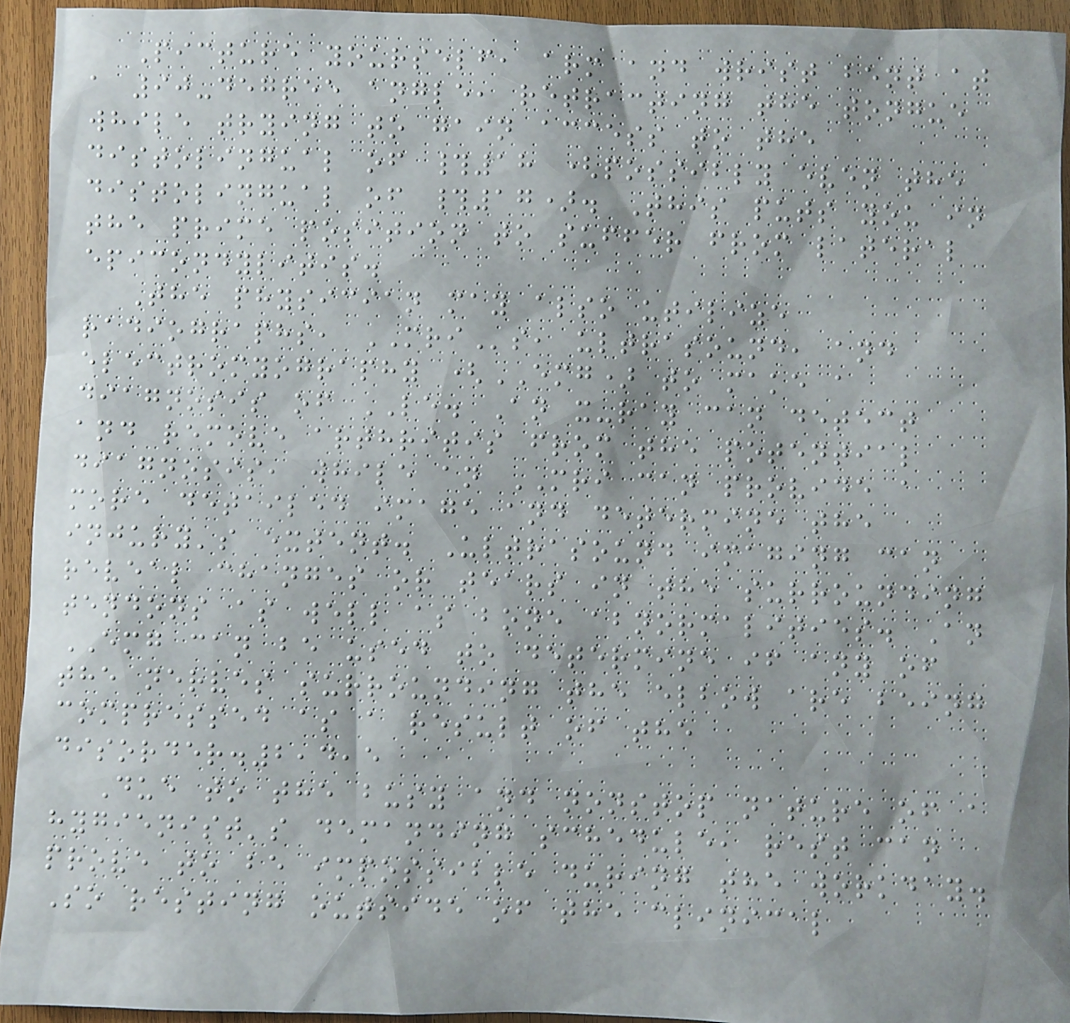Picture yourself, arm and wrist bent at
a 90-degree angle, retracting the tongue
while trying to gain access to the
distolingual of #18 (possibly even the
distolingual of #17). This puts you in
the prime position to suffer from lateral
epicondylitis.
The physician may also utilize
radiographs, MRIs, ultrasound, and
electromyography (EMG) to make a
diagnosis of LE. An x-ray can detect
and remove arthritis from the potential
diagnosis, while an MRI can provide a
more detailed image and determine the
injury's extent. Ultrasound imaging can
reveal changes or tears in the surrounding
tendons as well as bone abnormalities. An
EMG can be used to determine if any of
the nerves surrounding the elbow are being
compressed as a result of the
disorder.2,4,5
Due to the busy and nonstop nature of a
hygienist's demanding schedule, rest can
prove to be impossible during the workday.
So resting outside of the clinical
